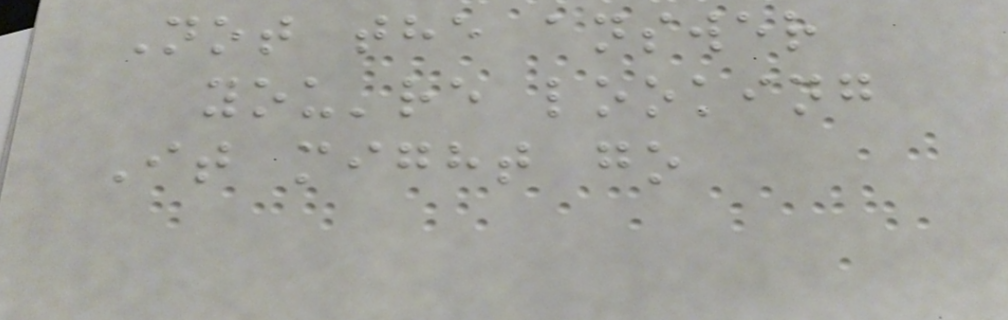Not the answer
you're looking
It might go
